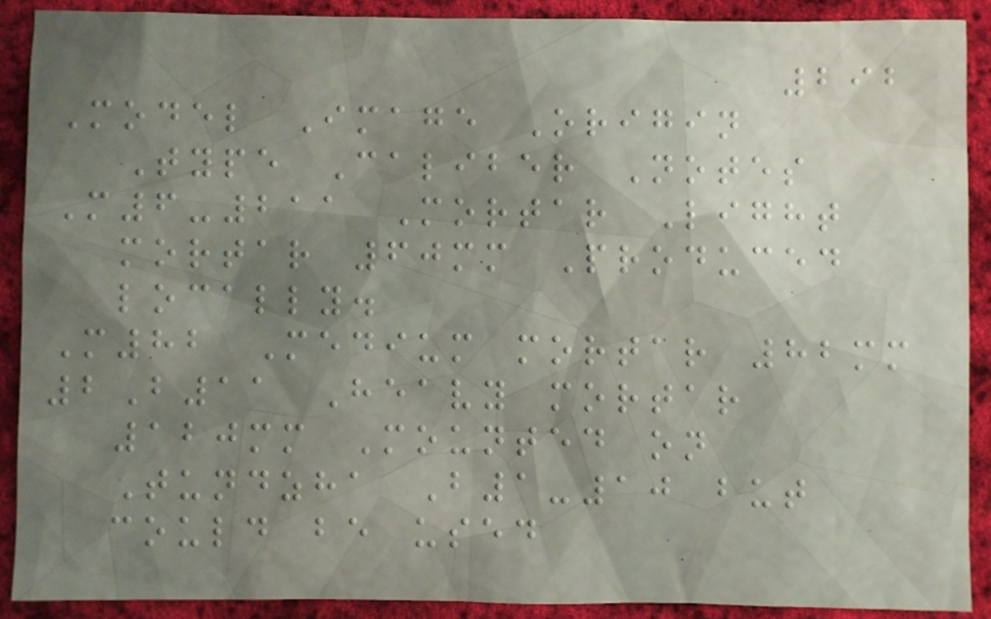292
Model Image Origin
Type Caliber Notes
M6-211 Mortar Light
mortar 60mm Produced
locally.
M82 Medium mortar 82mm
2B11 Heavy mortar
120mm Mounted on
Tundzha B1-10 but
could be used
